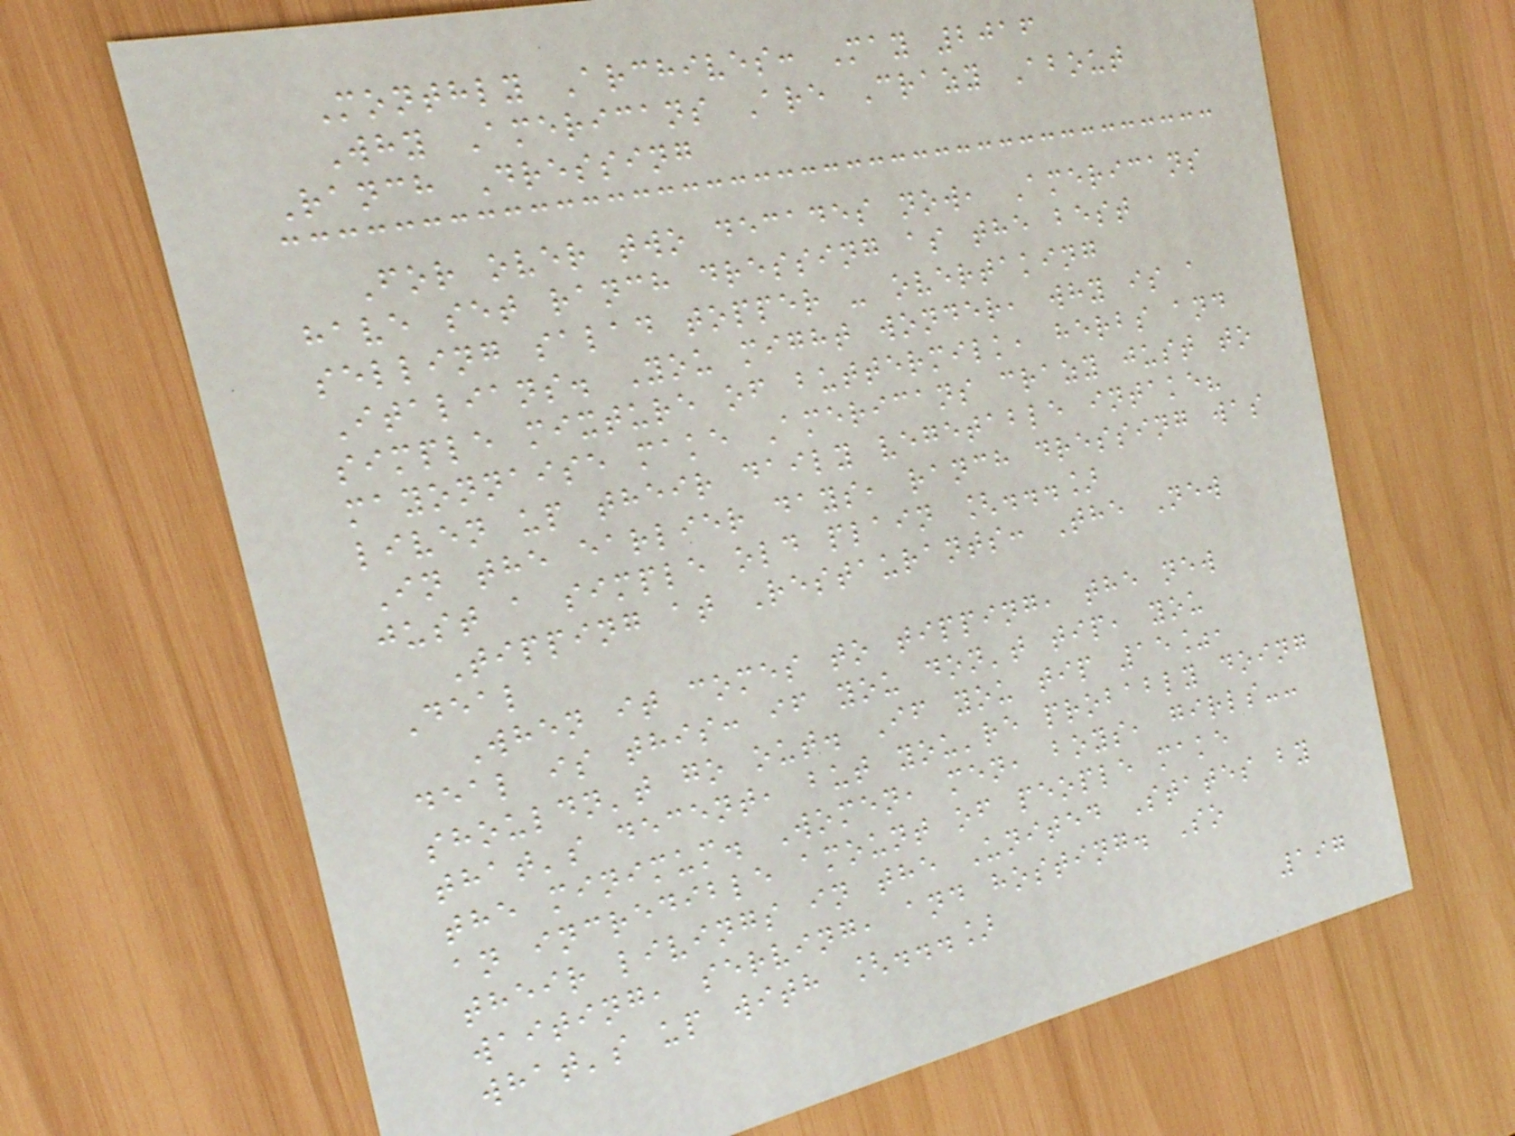Monthly Archives: May 2016
Why Americans Are Crazy About
Ranch Dressing
For over two decades now, Americans
have set ranch dressing as the best
selling salad topper - overtaking
Italians. You might wonder, why is a
simple mixture of buttermilk, herbs and
mayonnaise make Americans crazy just to
liven up their daily vegetable intake?
In the earlier days, ranch dressing was
just a simple old plain [...]
Tipping at Restaurants: The New
Deal
When it comes to tipping, the new
deal is this: if you don't tip, you
shouldn't go out. If you tip 15%,
that's decent, but you're probably doing
the minimum. Women, men, boys, girls--
an incredible amount of people make
their livings in the United States by
waiting, serving, and hosting. So
what's up with [...]
197
